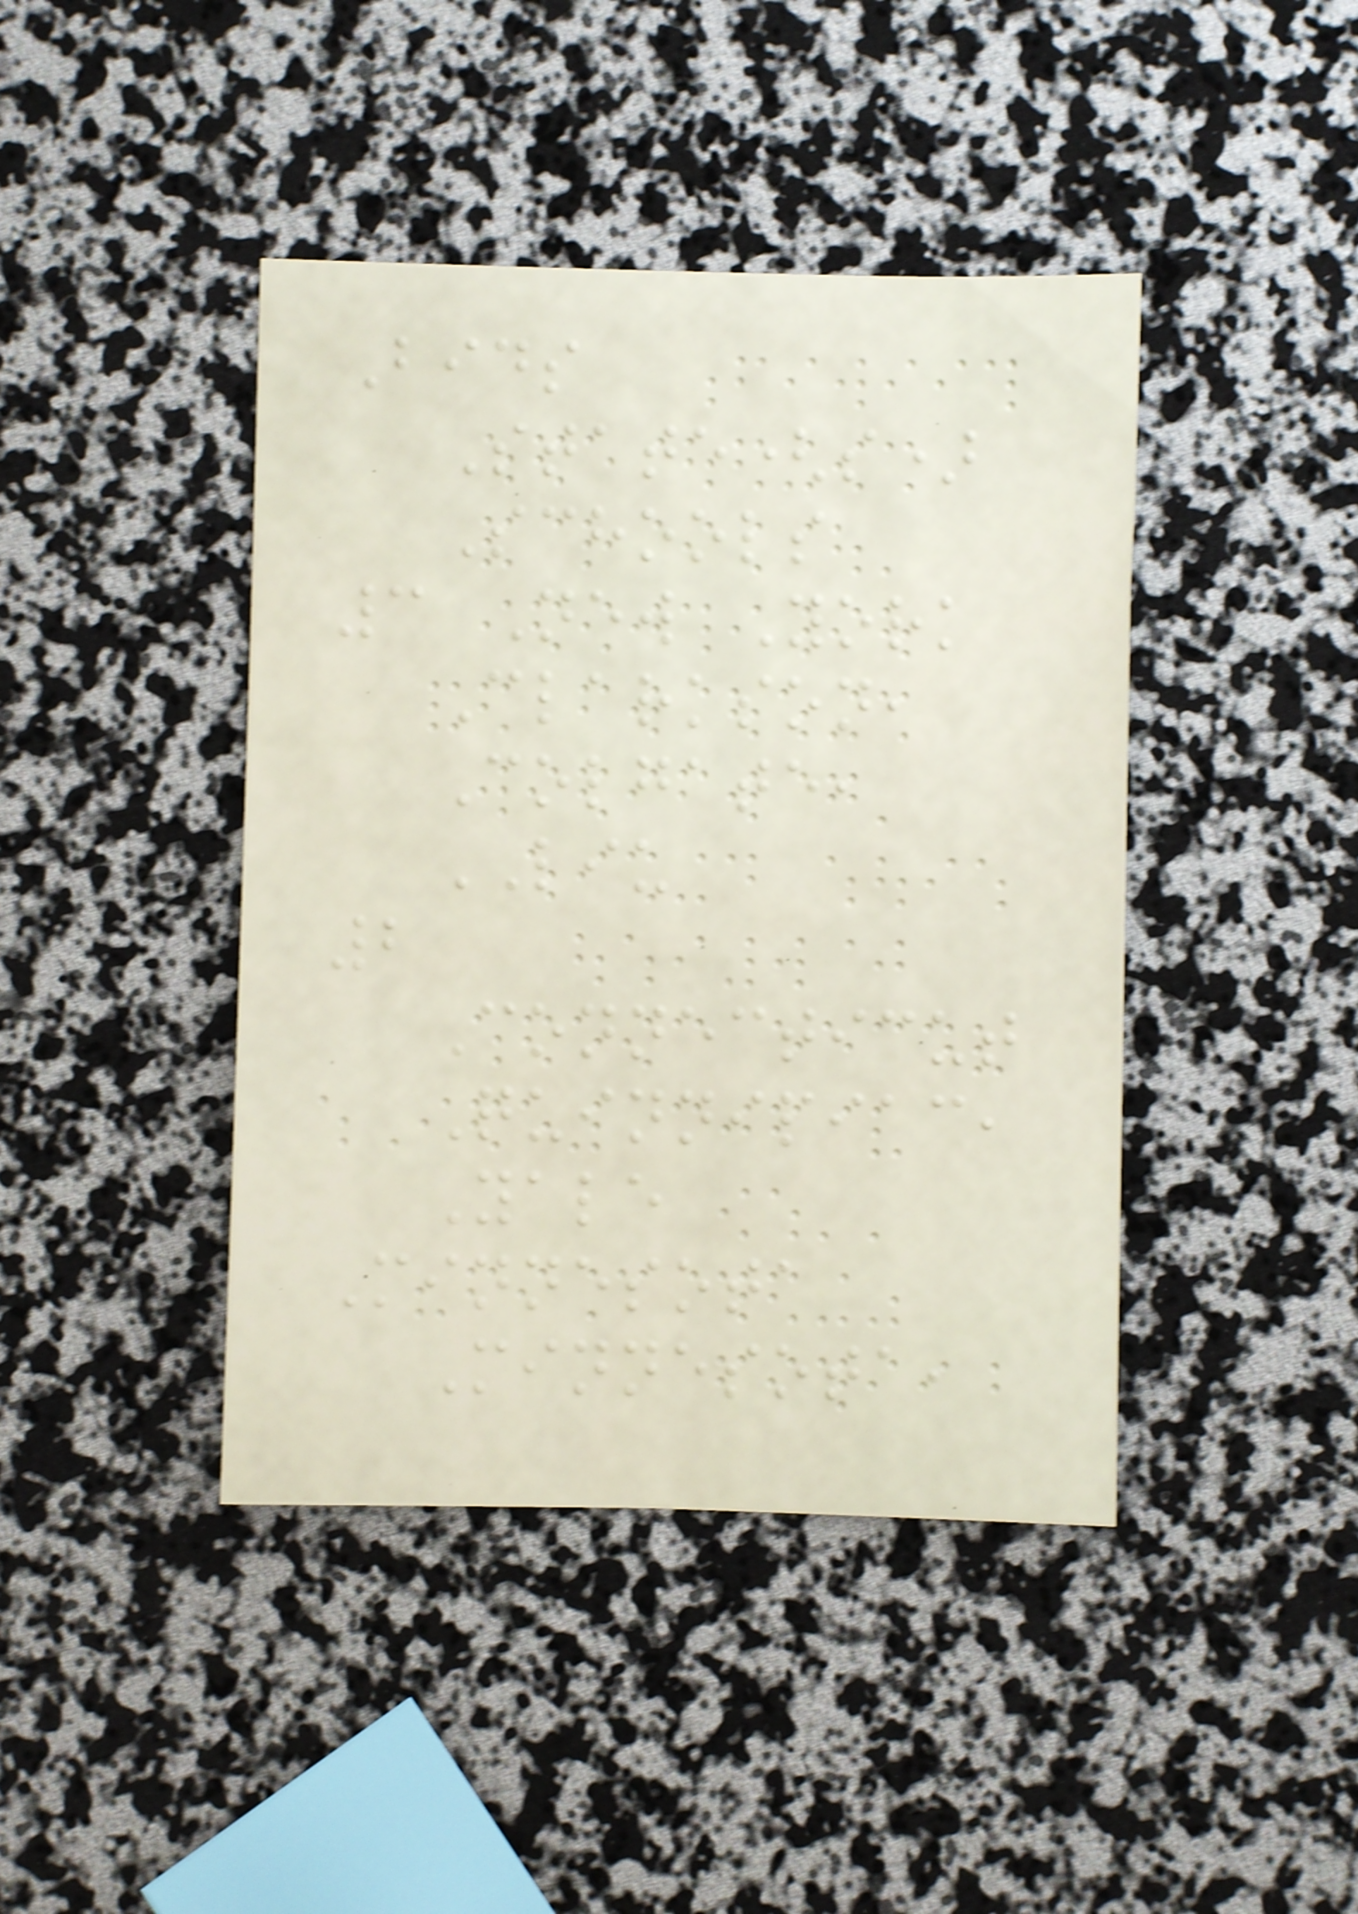Bids
State(s)
Schools
3 New York
Clarkson,
Colgate,
LIU
2
Connecticut
Quinnipiac,
Yale
Minnesota
Minnesota,
